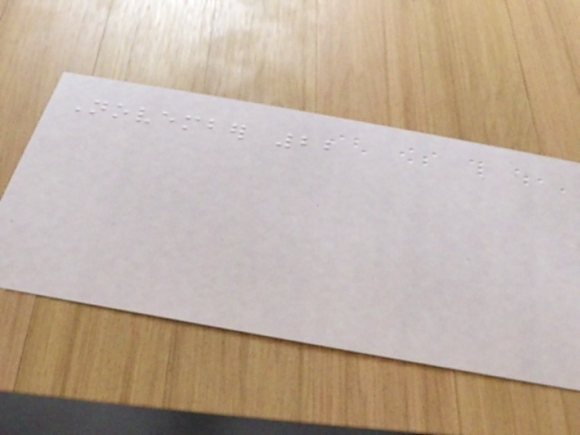November 22
